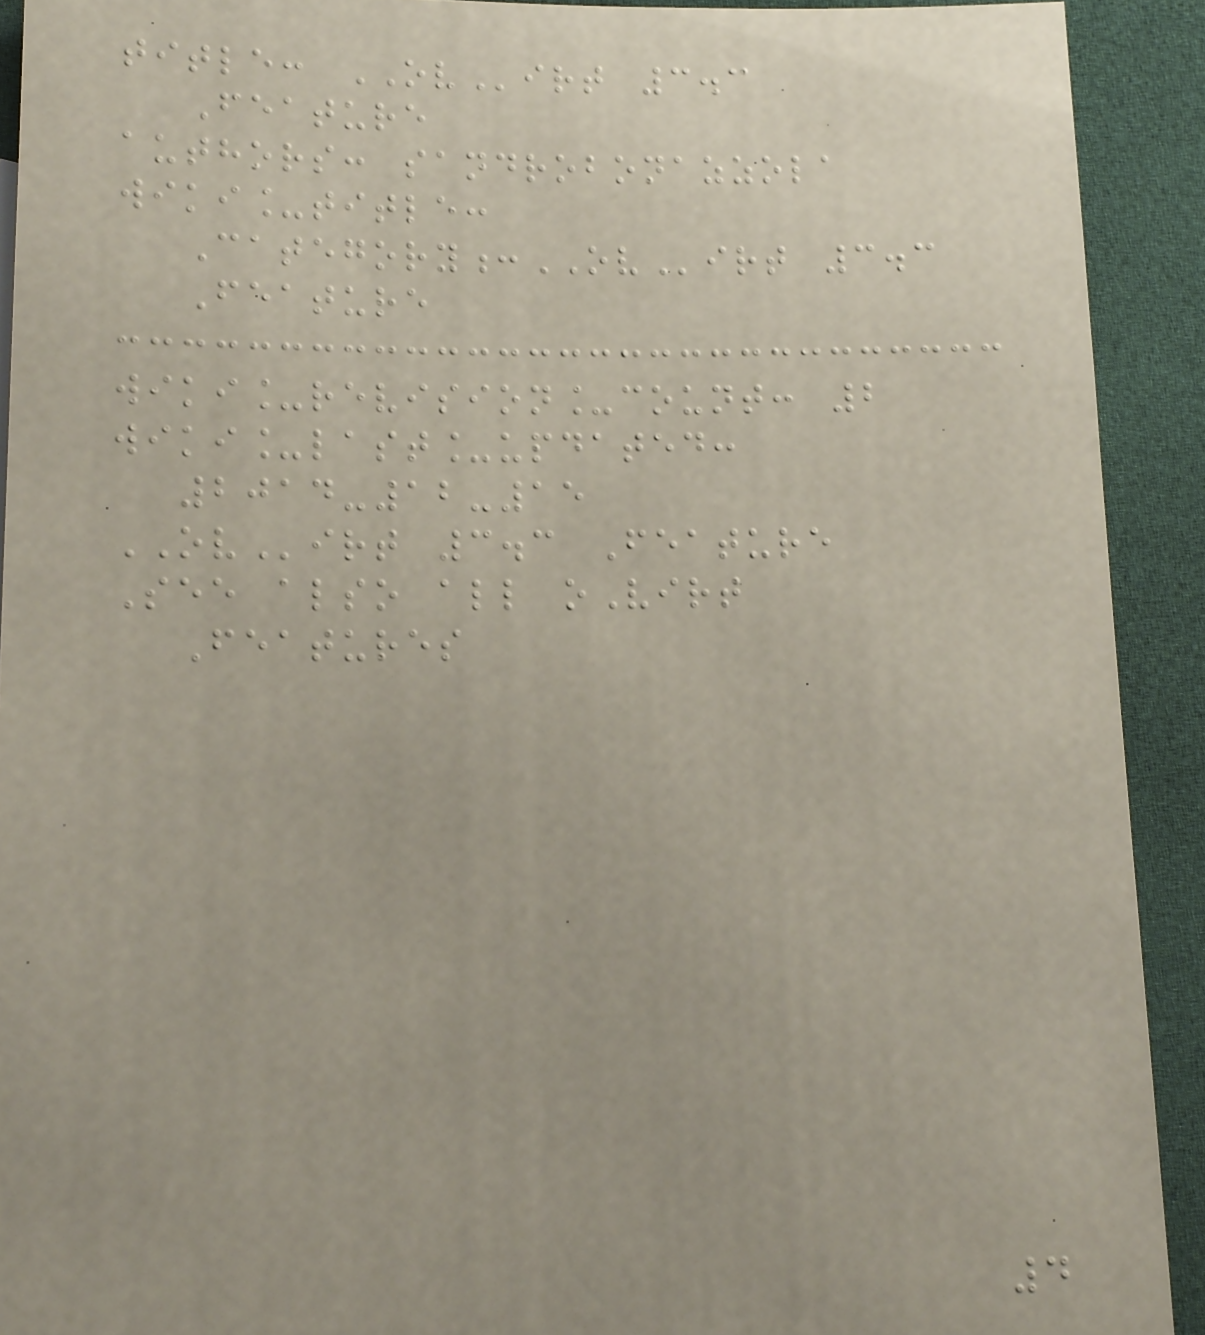title: OVirt 3.3
Feature
authors: sandrobonazzola
wiki_title:
Category:OVirt 3.3
Feature
wiki_revision_count: 2
wiki_last_updated:
2014-12-15
OVirt 3.3 Feature
See also all oVirt
Features
4
